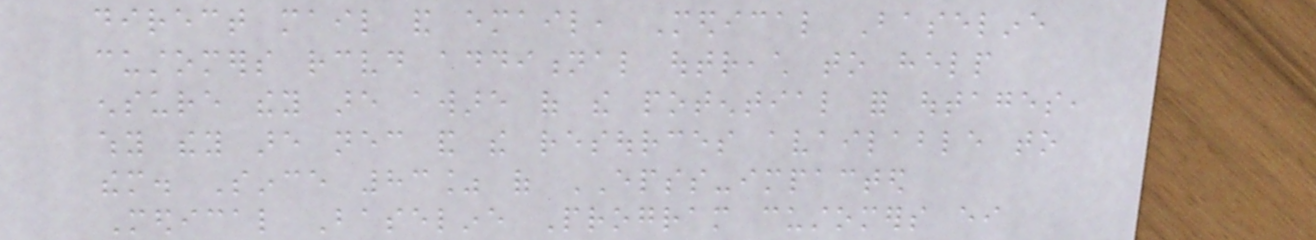direct mail and email, Medical Baseline
customers received additional outreach to help
ensure they are aware of the potential for outages,
why they are necessary and the resources available to
them. Since 83% of EPSS-impacted
Medical Baseline Program customers either
